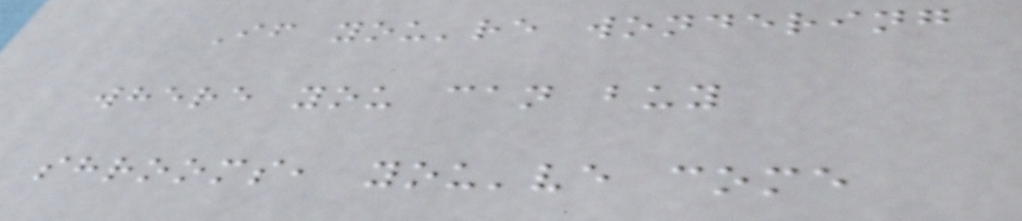If you're wondering
where you can buy
shrooms, you've come
